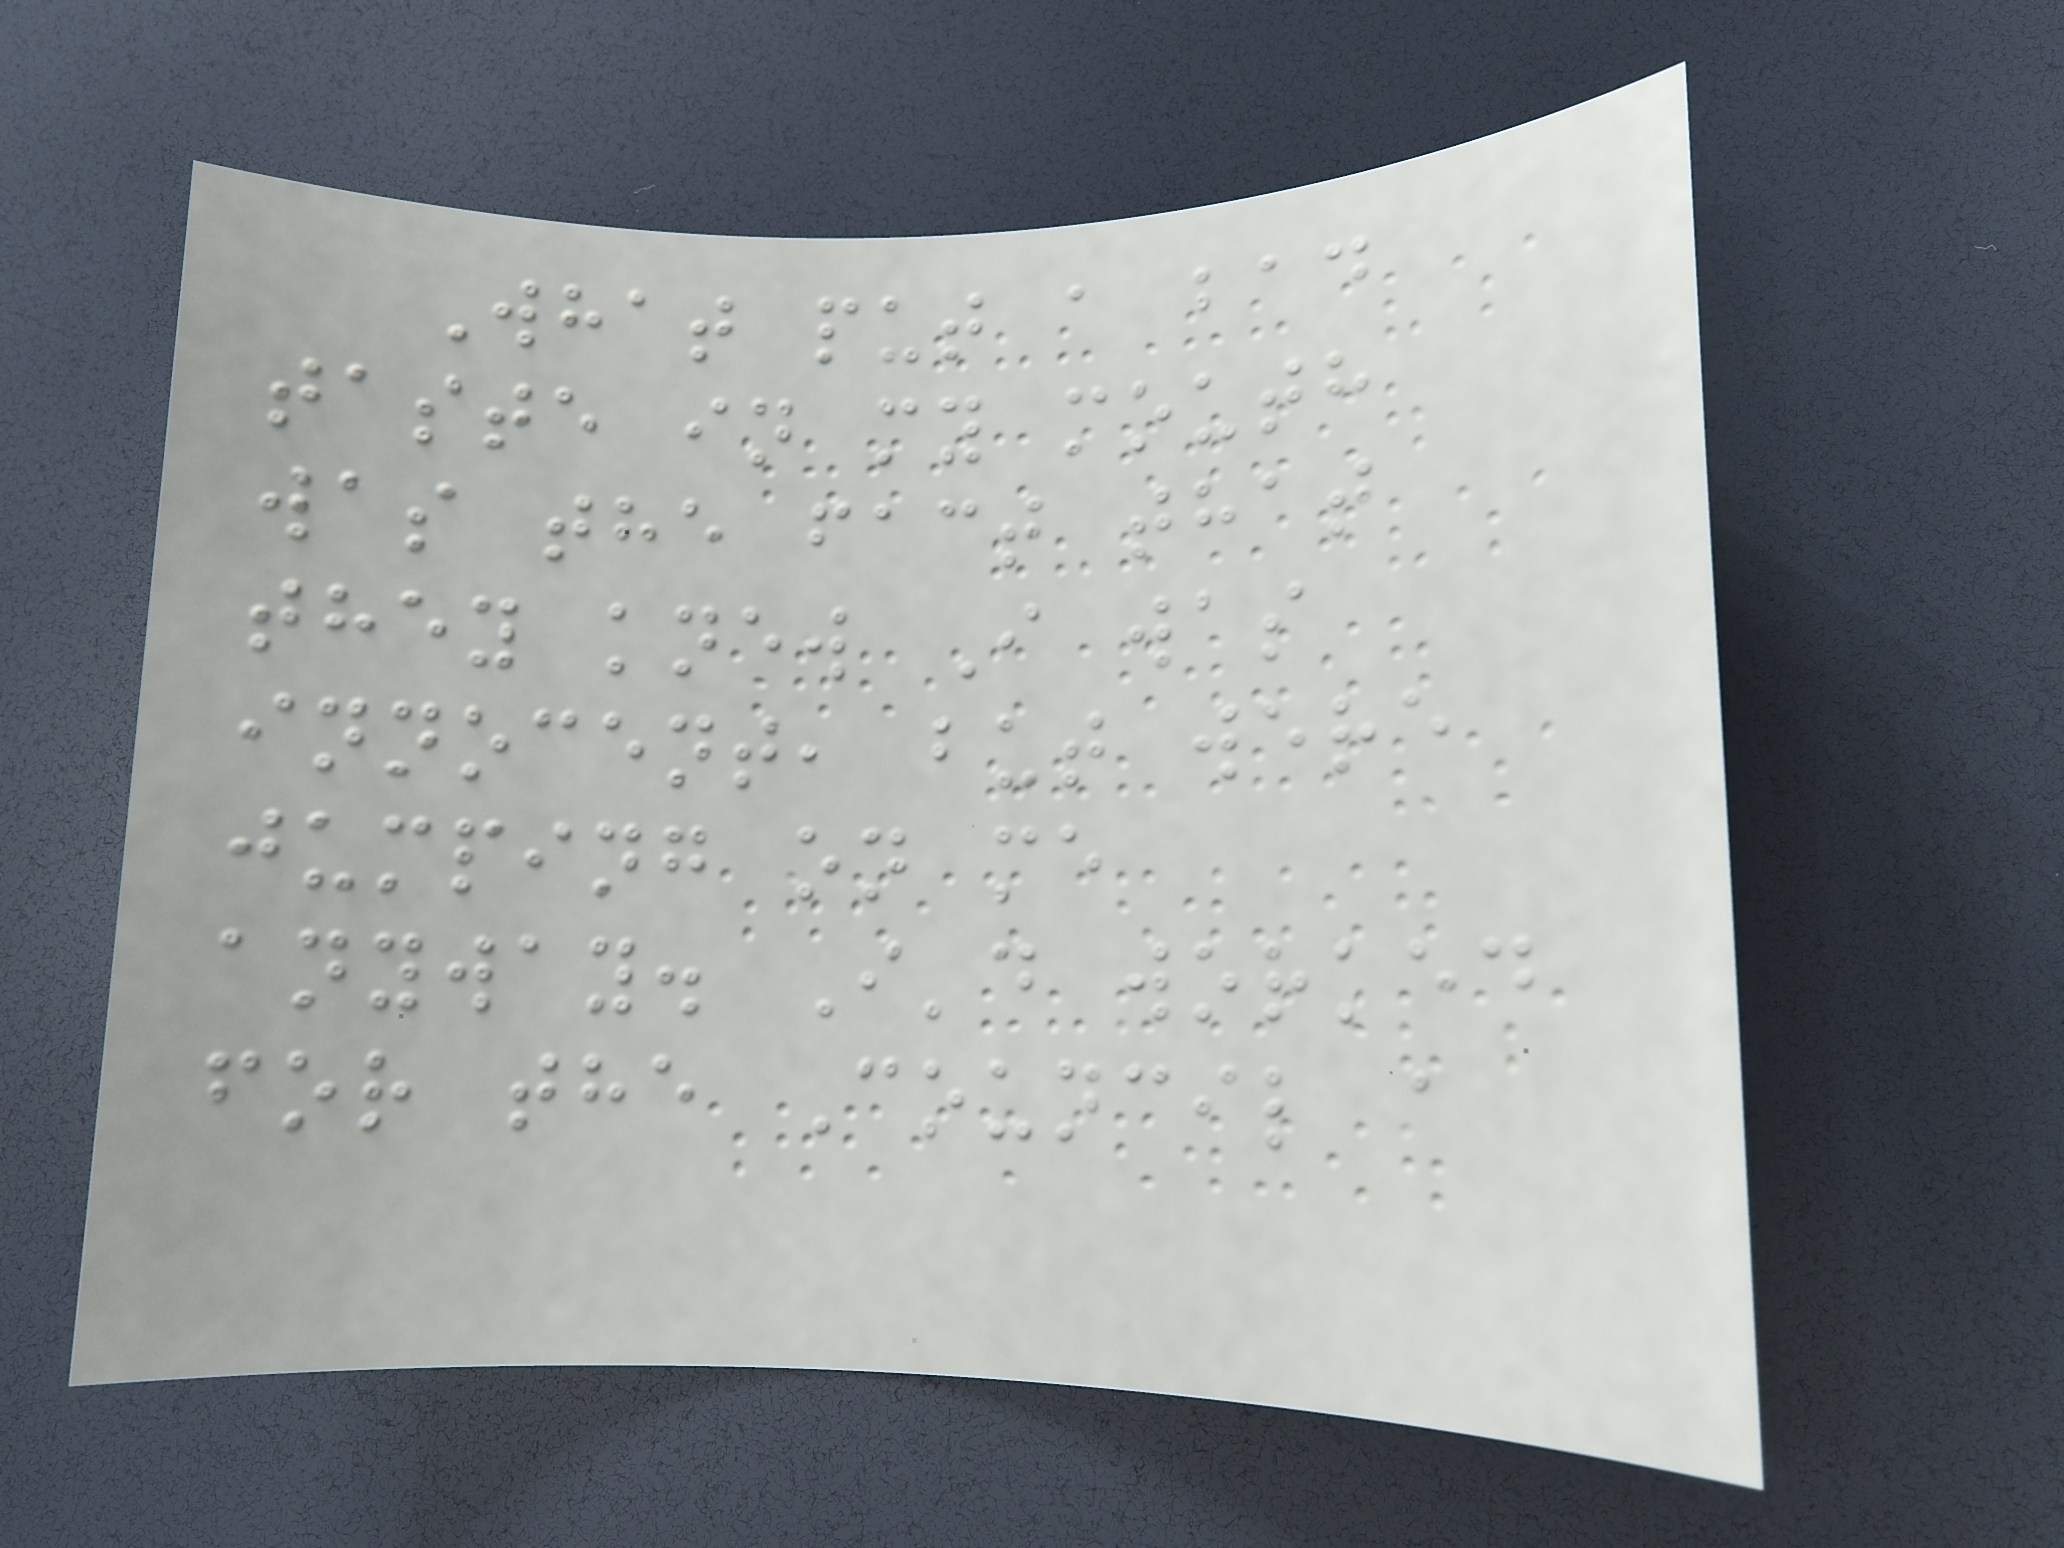What put a bad
taste in my mouth
was the fact that
they knew I was
innocent, but were
jumping on me
anyway. I'd worked
for the Council a
